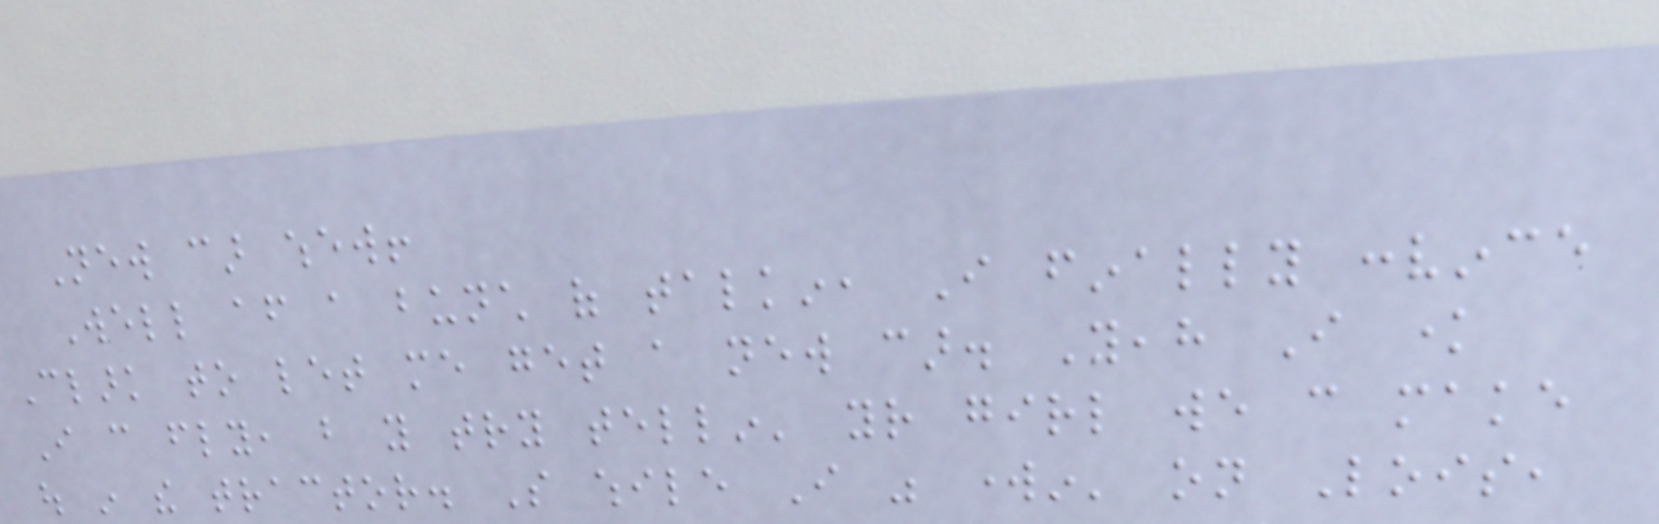New car whew!
Well after a bunch of talkin, I finally convince
Clark to let me get a new car. Yeah I know
I can fly, but you try tellin' your girl we can make
out in the tractor. So while I was workin' on Lois,
